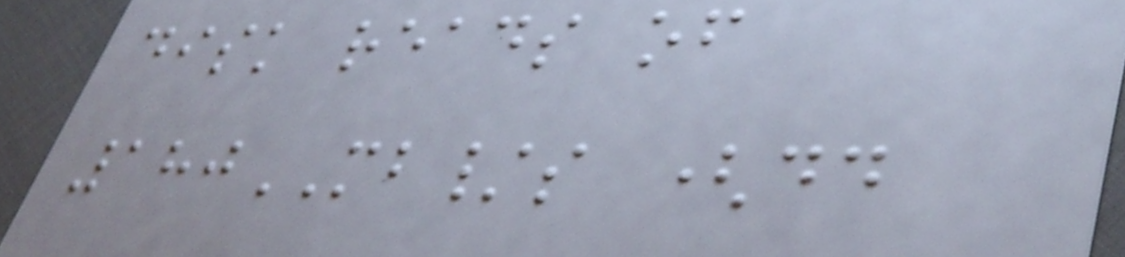disk reads of
180MB/s (dd
